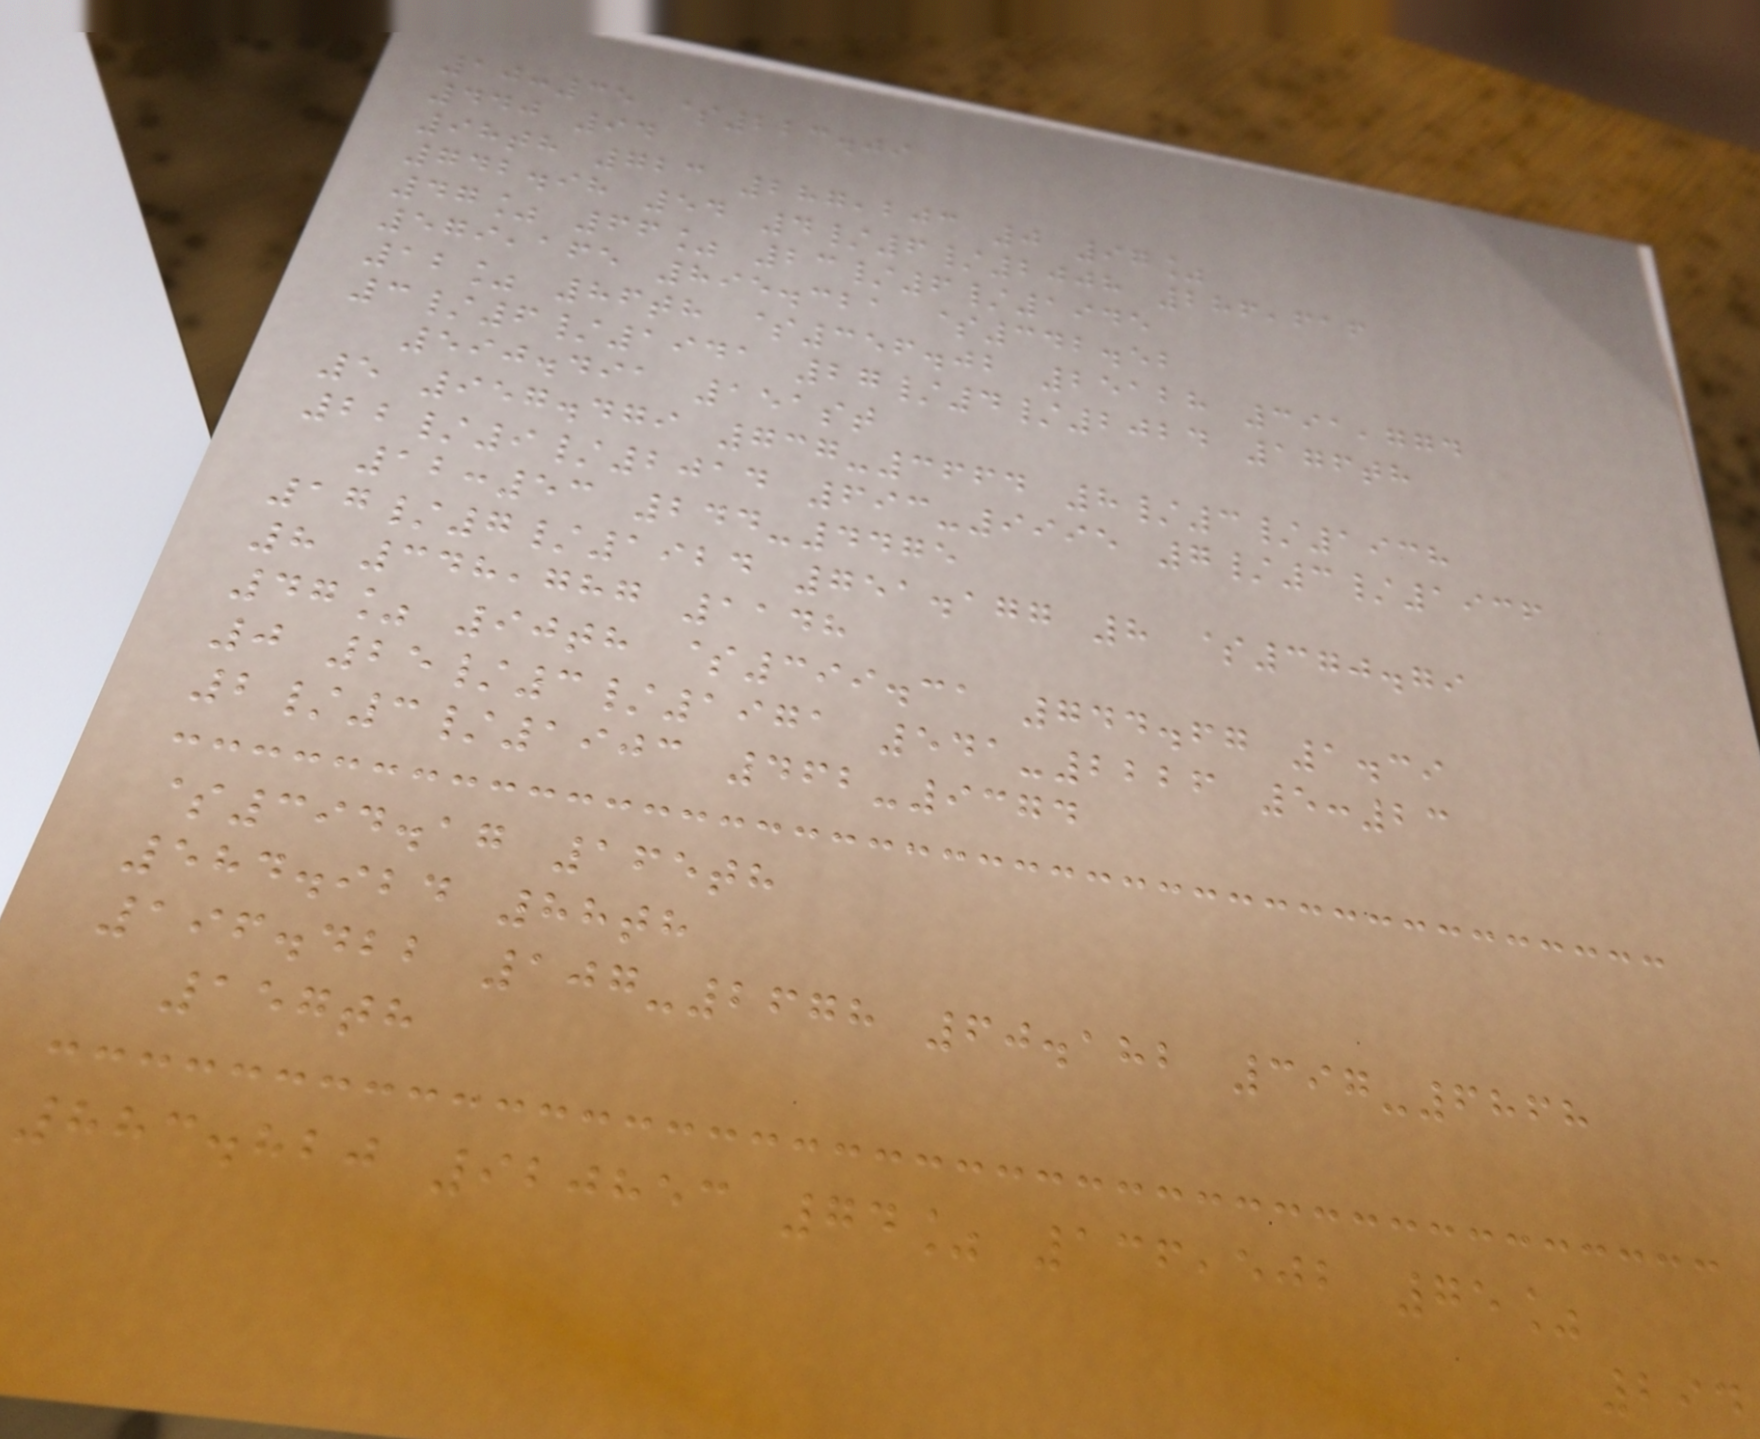10:35 $223.09
440 94
98th 723 287,203 0 97%
742.98 54 4/6/2008 286,616
47% 66% 23/6/1945
579,165 895.321 $342.52
12% 86th $356.02 25128 391,774
3/6/1941 27/4/2024 176th
590.491 151st
5 957.479 737-3664 8/3/1938
22/9/2014 693-9995 7/3/1936
12:53 244-4475
17/7/1924 751.177 8 $370.79
8 348,787 1148
47% 90th $399.31 744.67 1.39
0 25/3/1971 541-2226 5:23
2/3/1903 462-9374
$394.17 165th
584.924 88th
196.422 107-2678 60.182 397-6868
157th
883.820 920853 74% 136,502 75%
294
